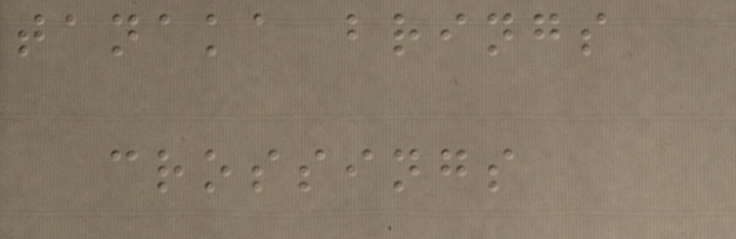tanaka brings
crossings
